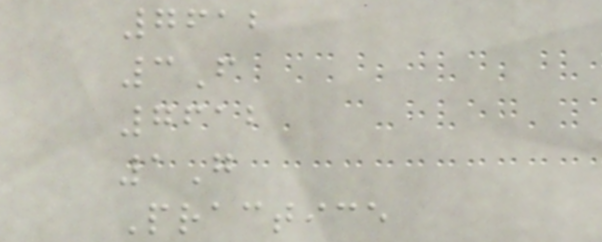7612
3F
7612
1G
Practice
